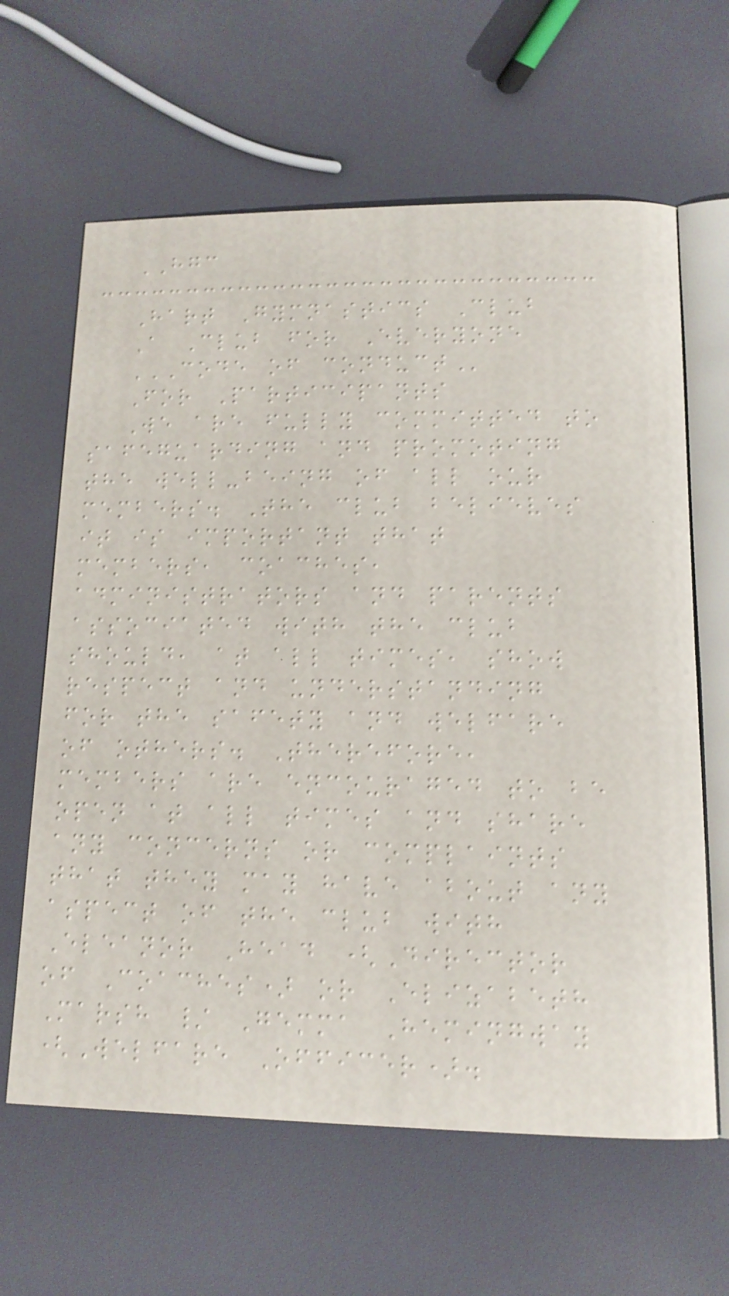HGC
Hart Gymnastics Club
A Club for Everyone
CODE OF CONDUCT
For Participants
We are fully committed to
safeguarding and promoting
the well-being of all our
members. The club believes
it is important that
members, coaches,
administrators and parents
associated with the club
should, at all times, show
respect and understanding
for the safety and welfare
of others. Therefore,
members are encouraged to be
open at all times and share
any concerns or complaints
that they may have about any
aspect of the club with
Eleanor Head (Director
of Coaches) or Elizabeth
Marsh / Gemma Hemingway
(Welfare Officer).
